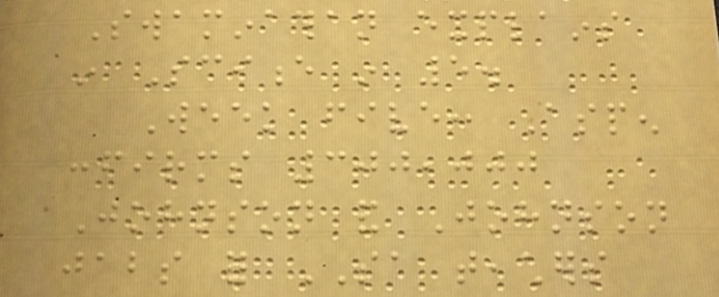Swaminathan explains
in Science in 5.
Week five: Aspen
confirms 300,000
Johnson and Johnson
jabs for SA teachers
